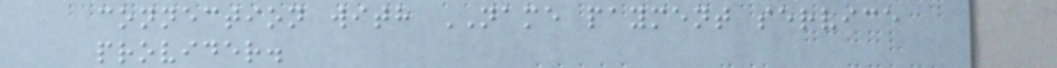connection with NAME payment service
provider.
